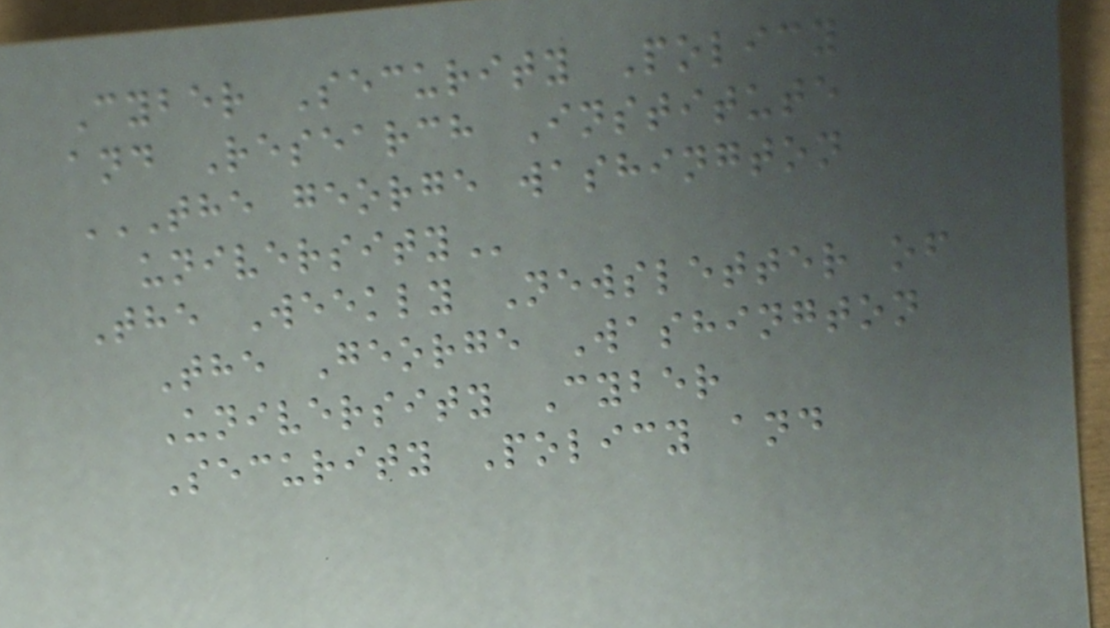Cyber Security Policy
and Research Institute
THE GEORGE WASHINGTON
UNIVERSITY
The Weekly Newsletter of
The George Washington
University Cyber
Security Policy and
